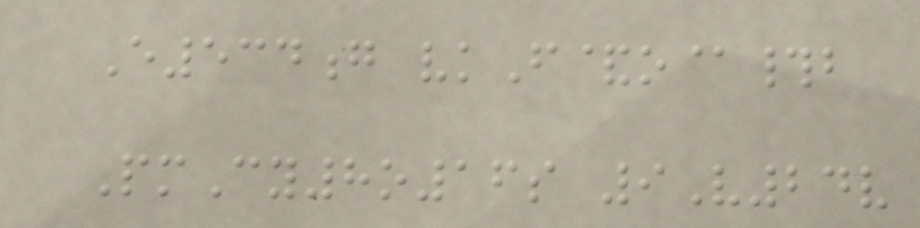E534g vkF&o@#b
PmCy8o16s 9V24v
